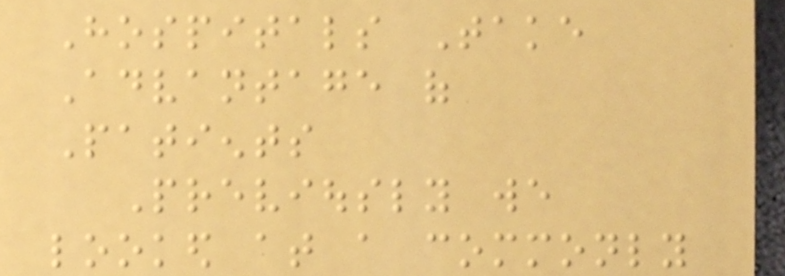Hospitals Take
Advantage of
Patients
Previously we
looked at a commonly
